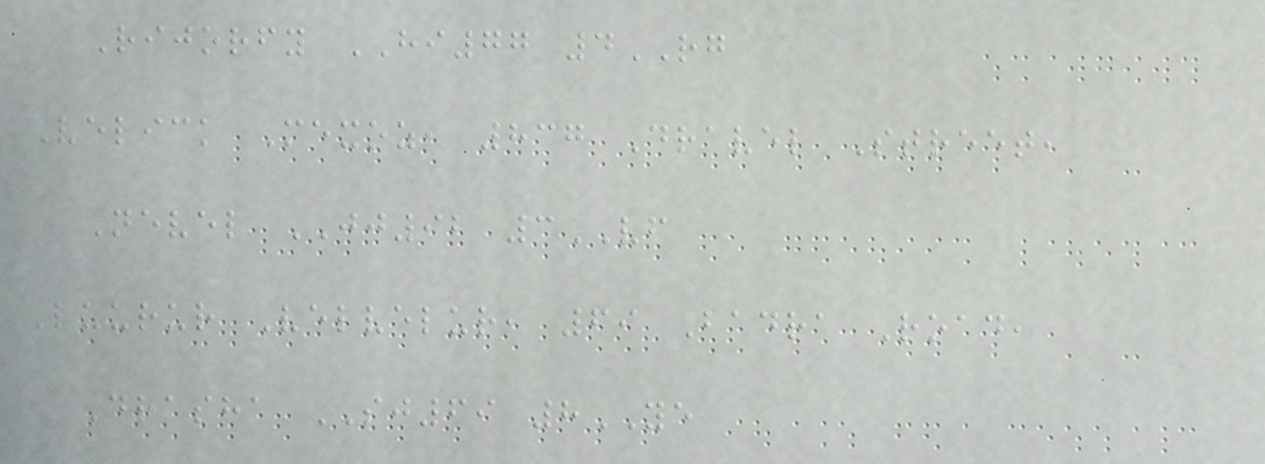Rijorfy HI77 4RG
Velick Mexoz, 837 Dravel Street,
Nevel JJ92 3VF
Luurur Velvelur, 69 Badra Road,
Drasha SJ69 8YE
